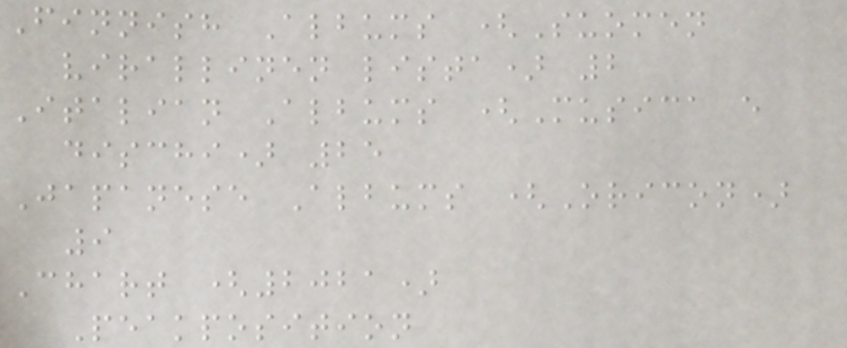Finnish Albums (Suomen
virallinen lista) 2
Italian Albums (Musica e
dischi) 25
Japanese Albums (Oricon)
9
Chart (2021)
Peakposition
